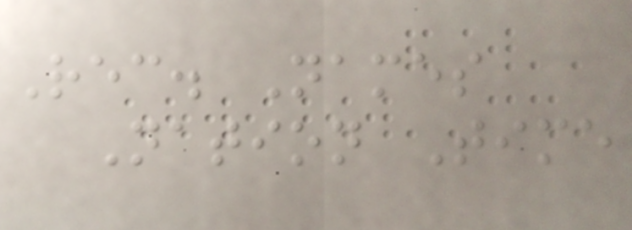Rec. Names
Nation Time
